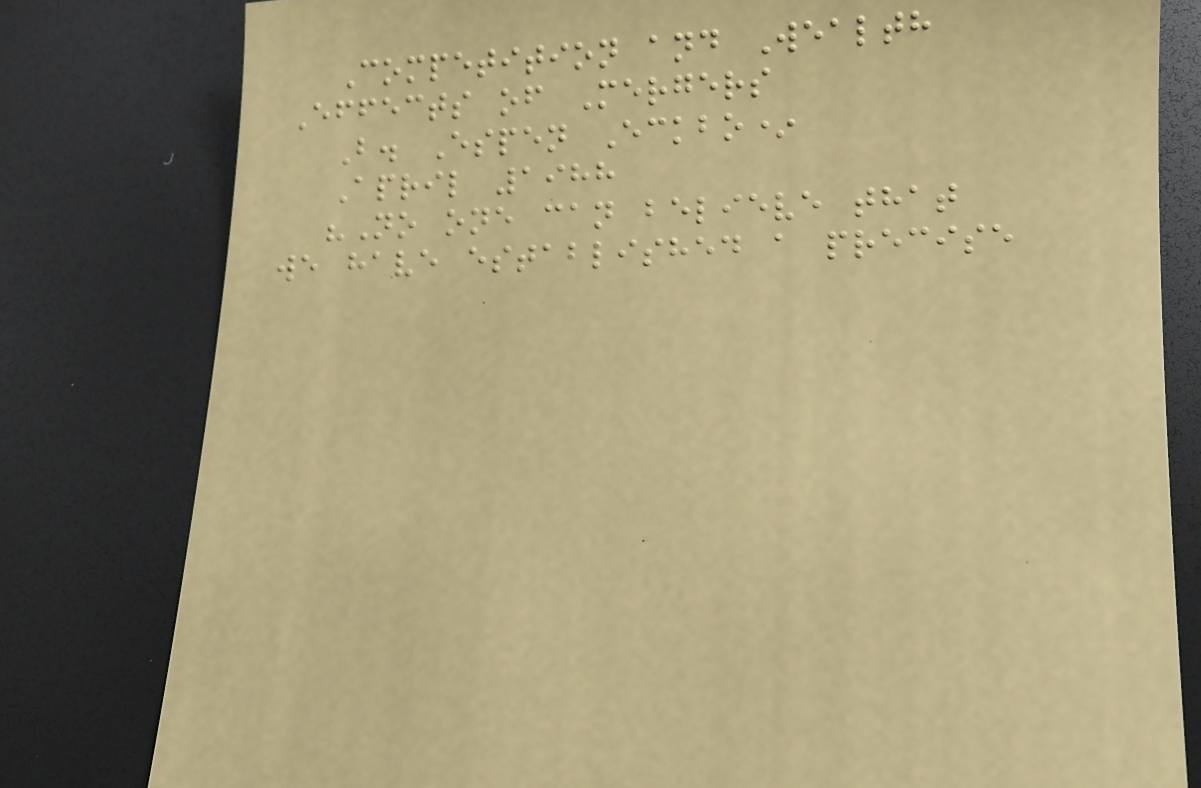Competition and Wealth
Effects of Mergers
B. Espen Eckbo*
April 1988
"No one can believe that
we have established a precise
